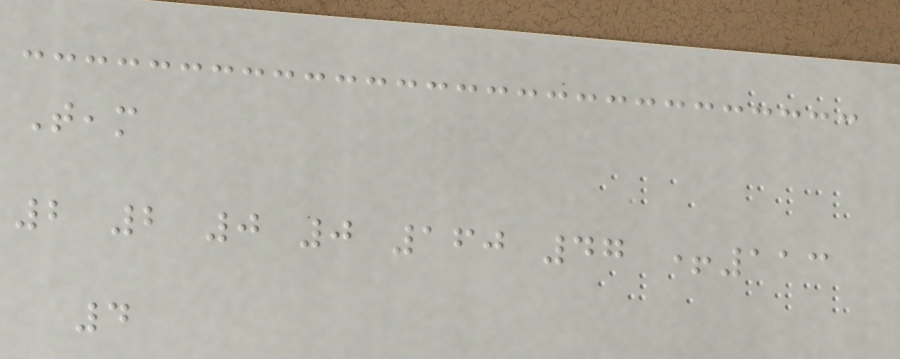Team
2 2 0 0 160 47 +113
4
